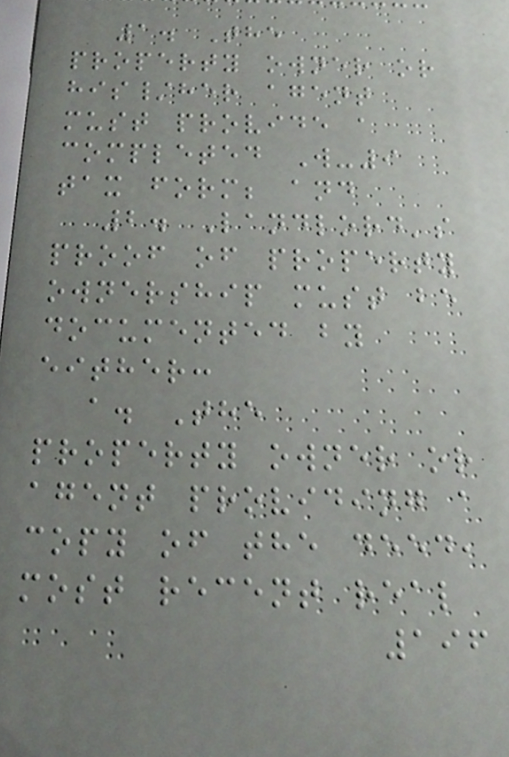1. The
property owner or
his/her agent
must provide a
completed W-9
tax form; and
2. Landlord's
proof of property
ownership must be
documented by
either:
a. The
property owner or
agent providing a
copy of the deed,
most recent real
196
